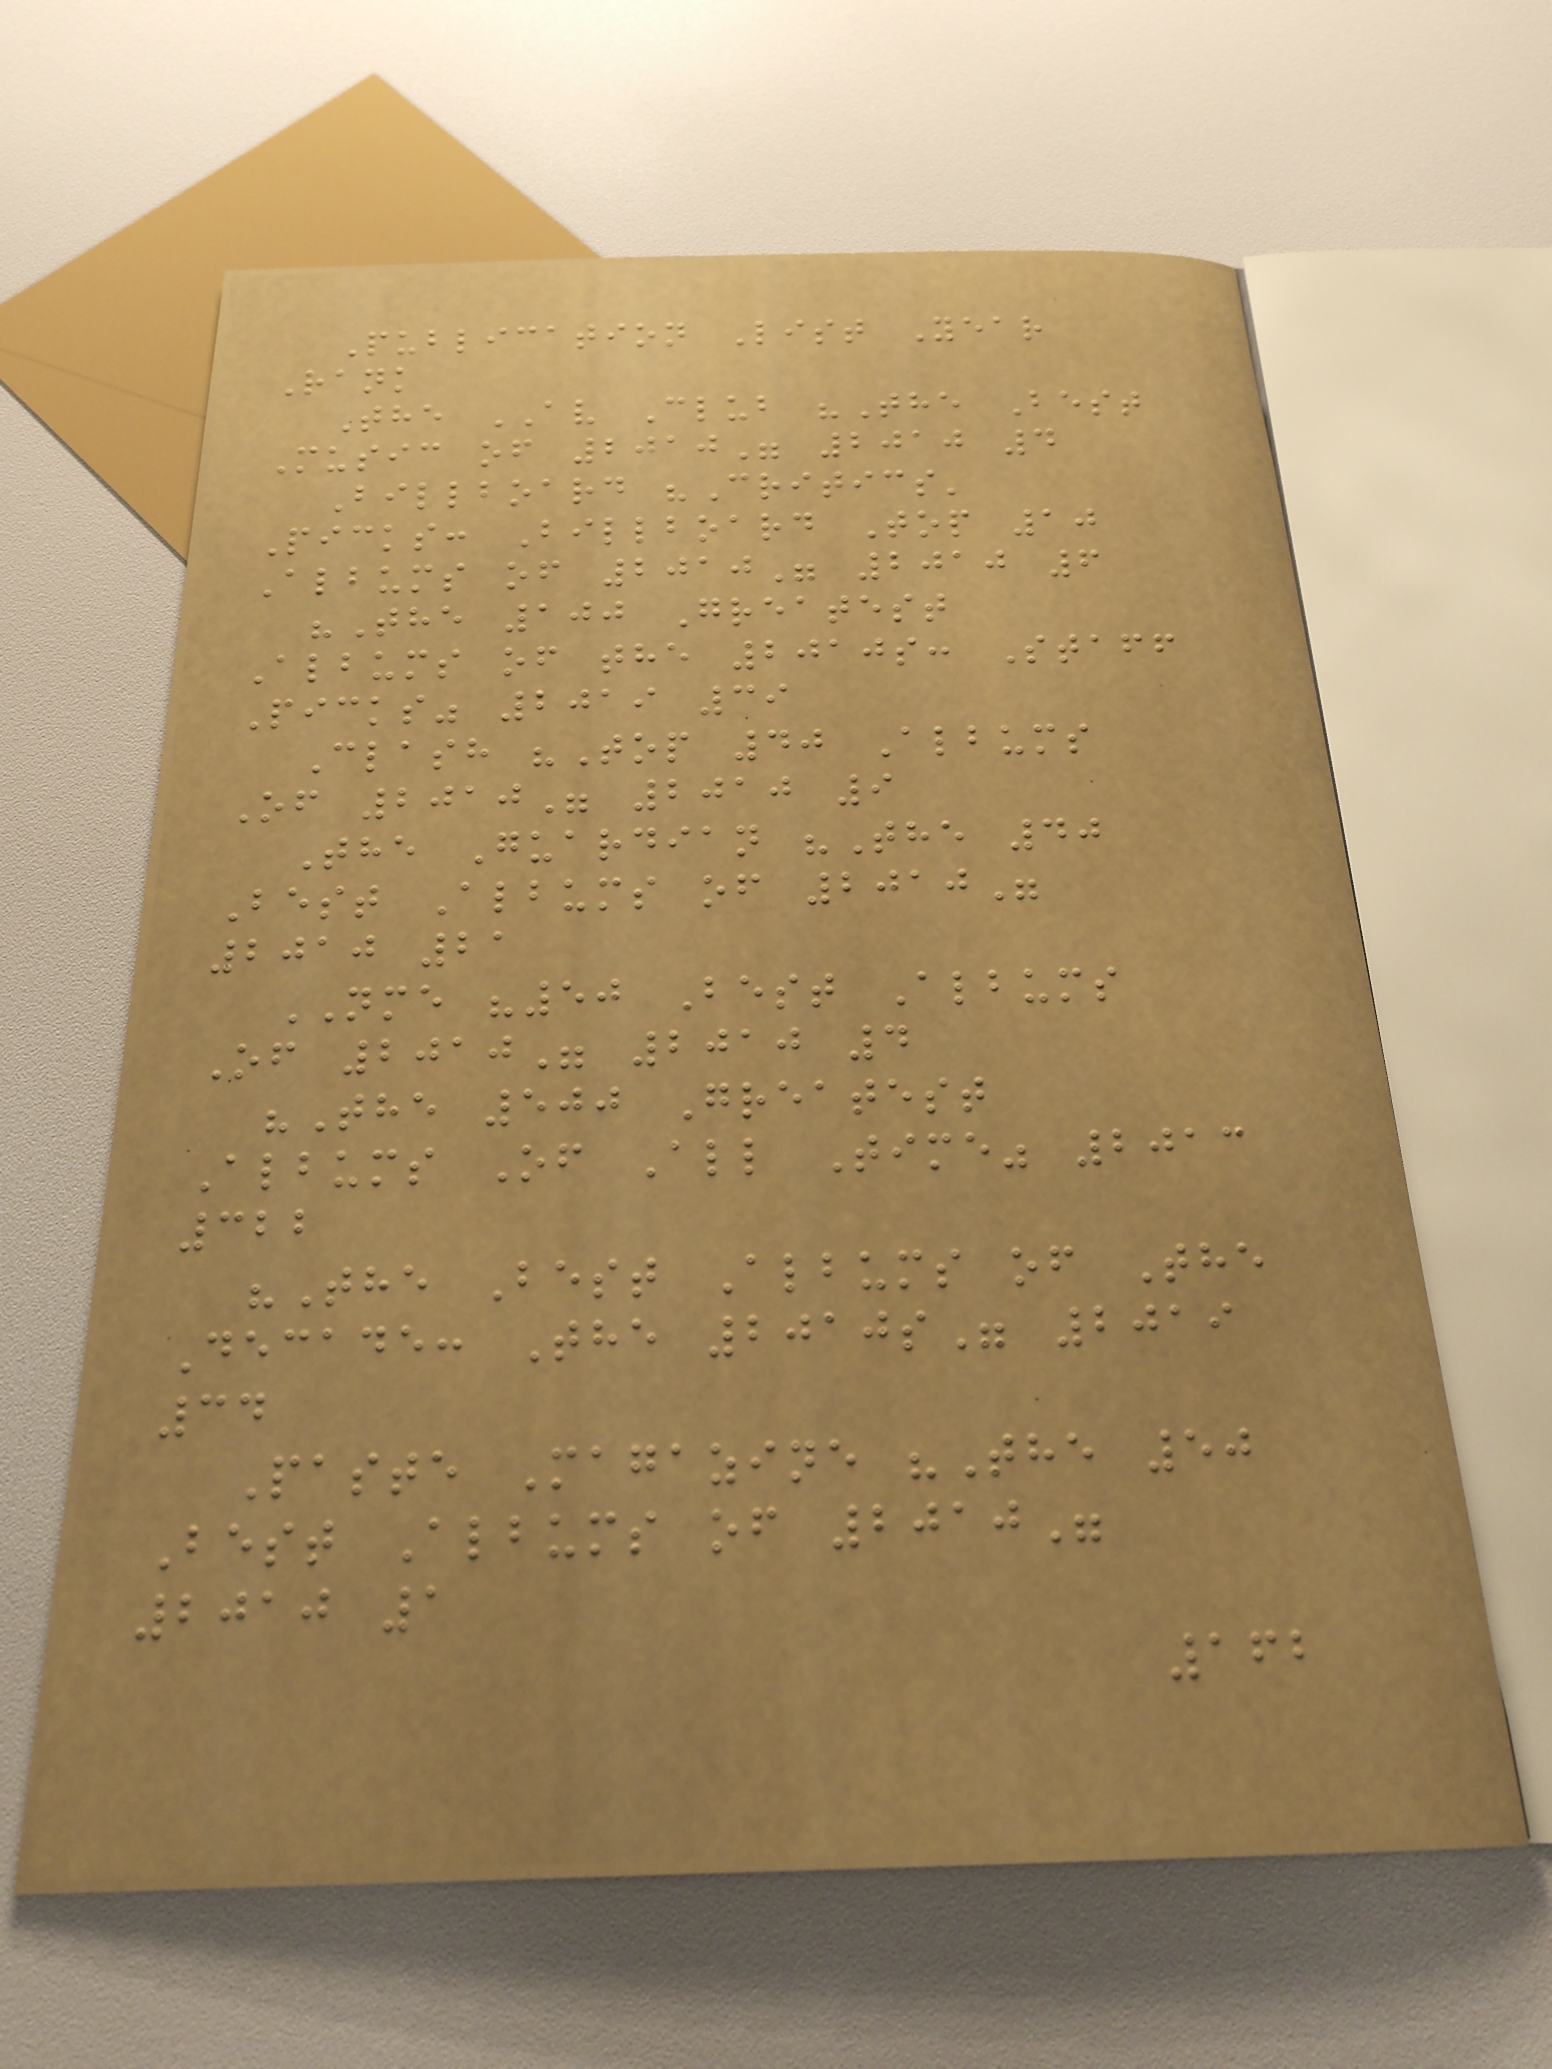Publication List Year
Rank
The AV Club "The Best
Music of 2010" 2010 4
Billboard "Critics'
Picks: Billboard Top 10
Albums of 2010" 2010 6
"The 100 Greatest
Albums of the 2010s: Staff
Picks" 2019 39
Clash "Top 40 Albums
Of 2010" 2010 9
The Guardian "The 40
Best Albums of 2010"
2010 21
NME "50 Best Albums
Of 2010" 2010 4
"The 500 Greatest
Albums Of All Time" 2013
322
"The Best Albums of The
Decade: The 2010s" 2019
34
Paste Magazine "The 50
Best Albums of 2010"
2010 1
162
